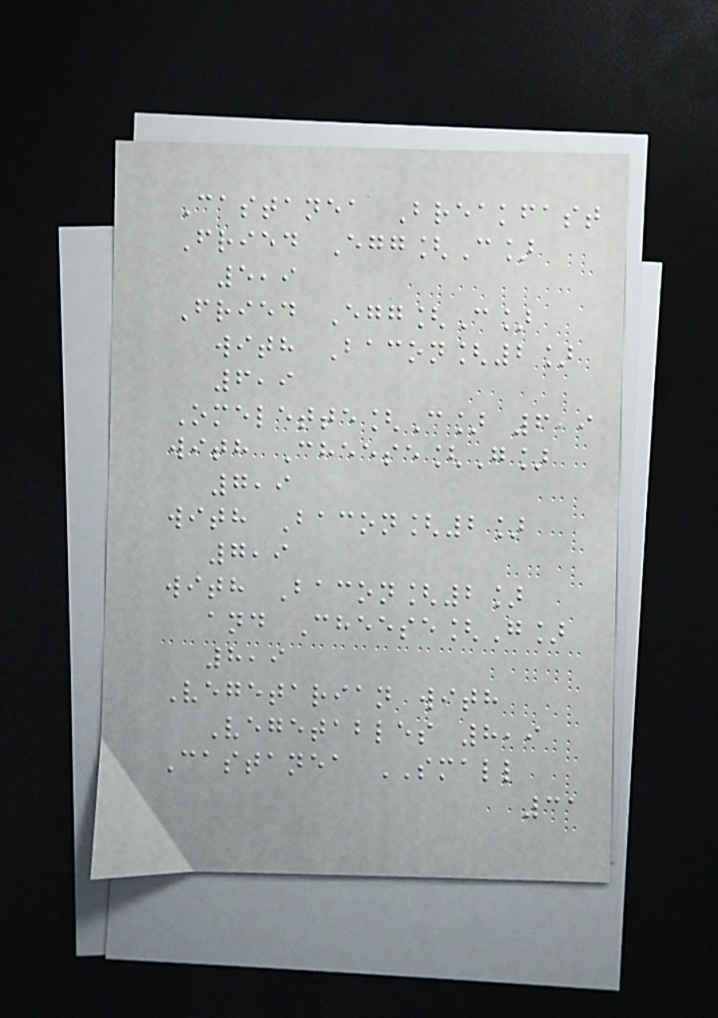Castanea Breakfast
Fried Egg[C]
5,9
Fried Egg[C]
with Bacon[2]
6,9
Omelette[C] 6,9
with Cheese[G]
7,9
with Bacon[2]
7,9
with Bacon[2]
and Cheese[G]
8,9
Vegetarian with
Vegetables 8,9
Castanea SMALL
31
